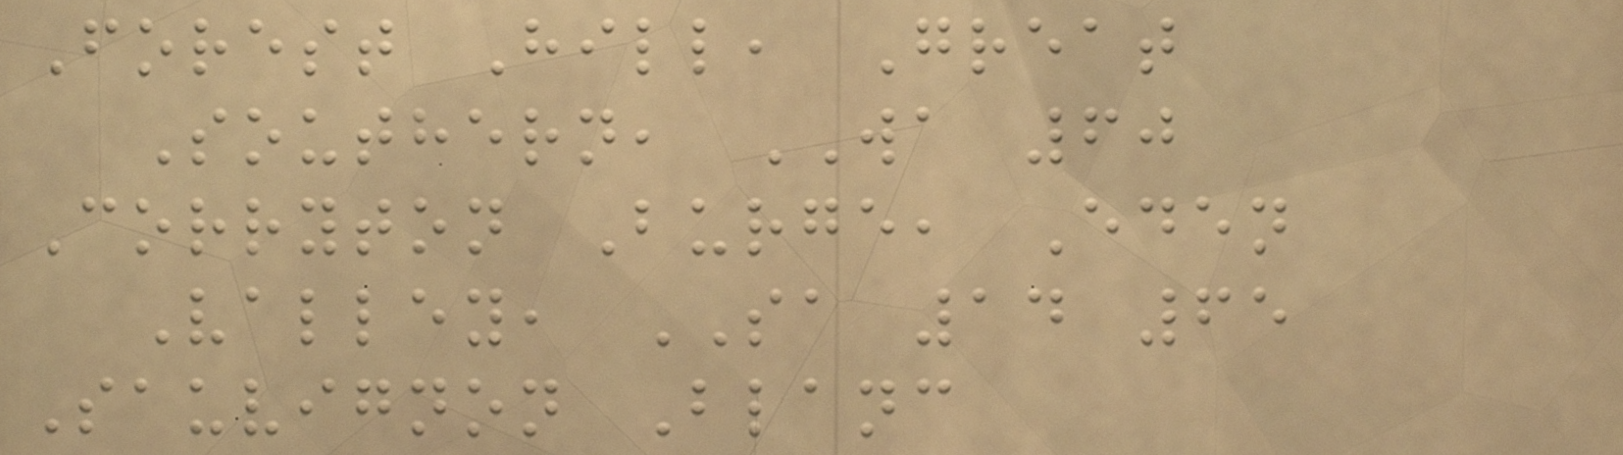Forest Hill, Great
Southern, WA 60
Corryton Burge, Eden
Valley, SA 14 65
Sauvignon Blanc
